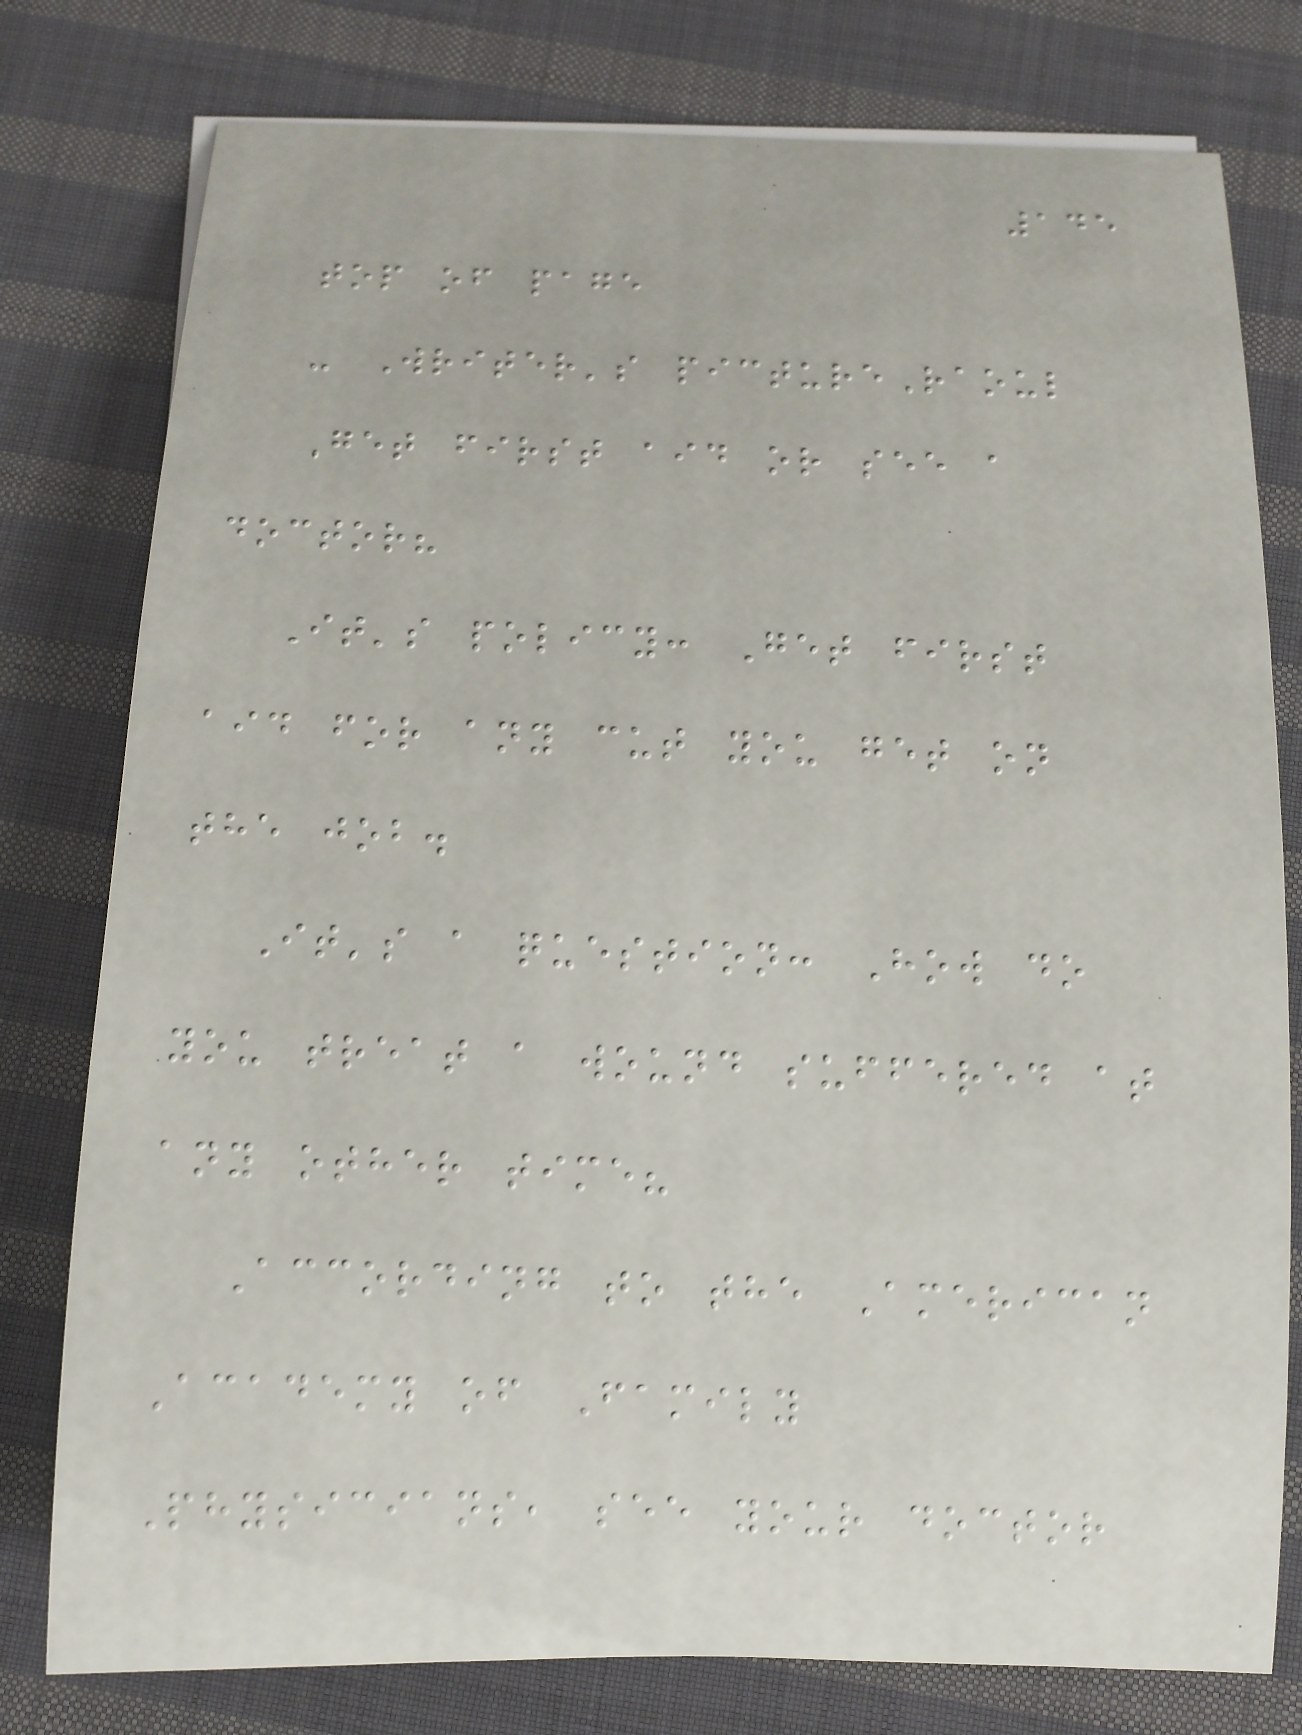145
top of page
- Writer's pictureRaoul
Get first aid or see a
doctor?
It's policy: Get first
aid for any cut you get on
the job.
It's a question: How do
you treat a wound suffered at
any other time?
According to the American
Academy of Family
Physicians, see your doctor
